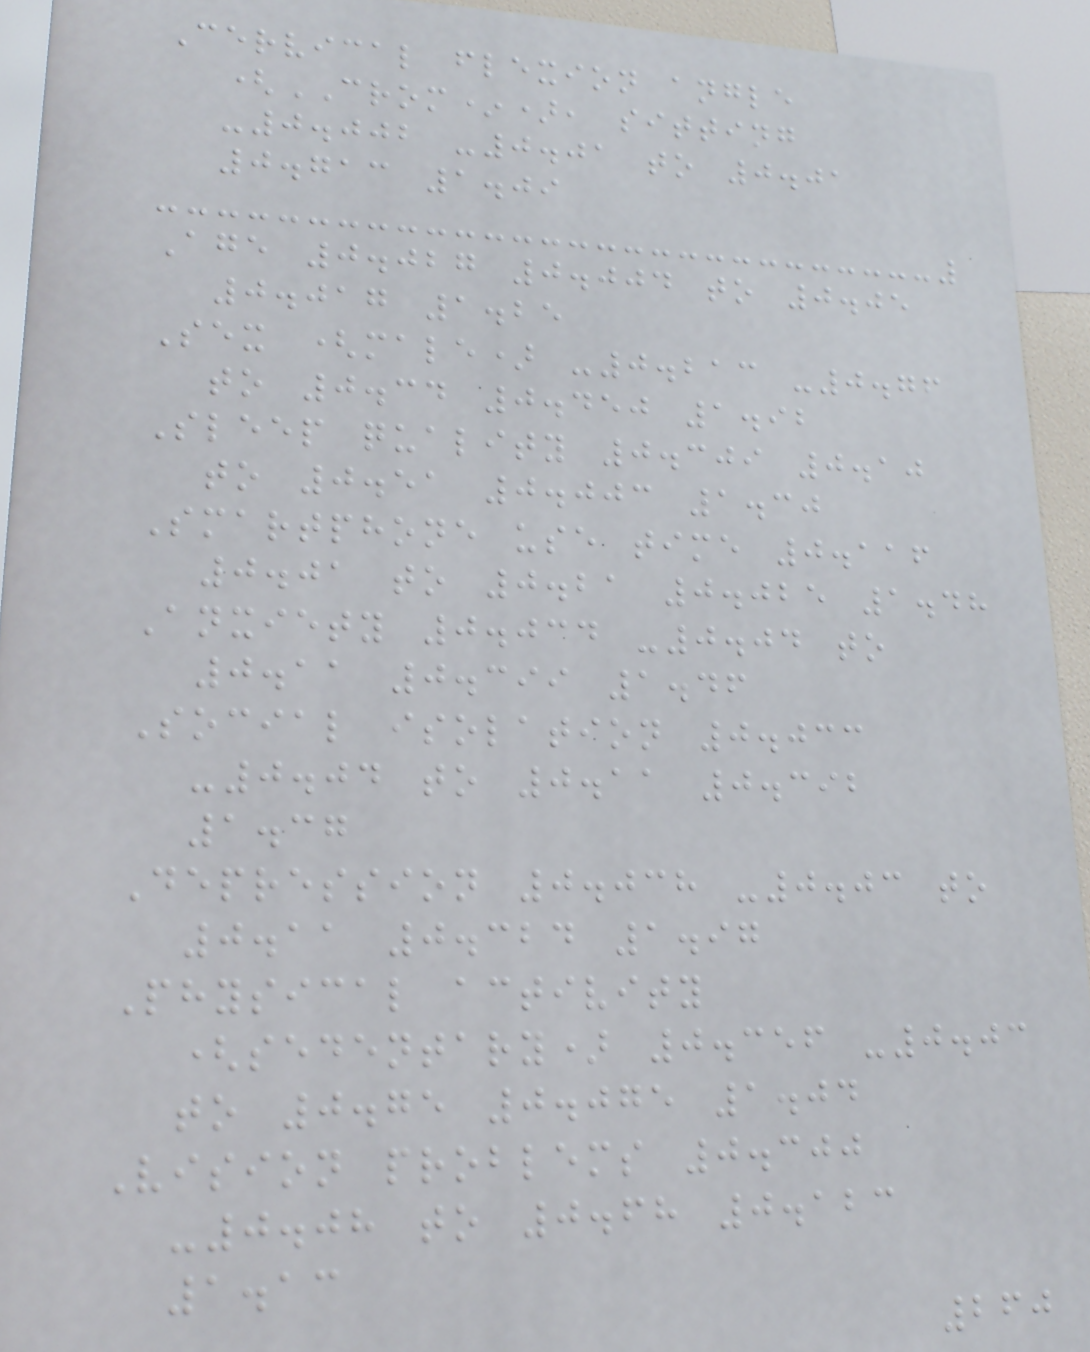Cervical flexion angle
(CROM*), sitting
-0.002 -0.01 to 0.01
0.713 1.09
Age 0.027 0.004 to 0.05
0.017 1.25
Sex (male) -0.213 -0.76
to 0.34 0.450 1.92
Sleep quality 0.309 0.10
to 0.51 0.003 1.30
Smartphone use time 0.116
0.01 to 0.21 0.025 1.48
Anxiety 0.034 -0.04 to
0.11 0.399 1.46
Social isolation 0.033
-0.04 to 0.11 0.392
1.37
Depression 0.038 -0.03 to
0.11 0.324 1.97
Physical activity
(sedentary) 0.356 -0.03
to 0.75 0.075 1.04
Vision problems 0.300
-0.08 to 0.68 0.123
1.13
260
